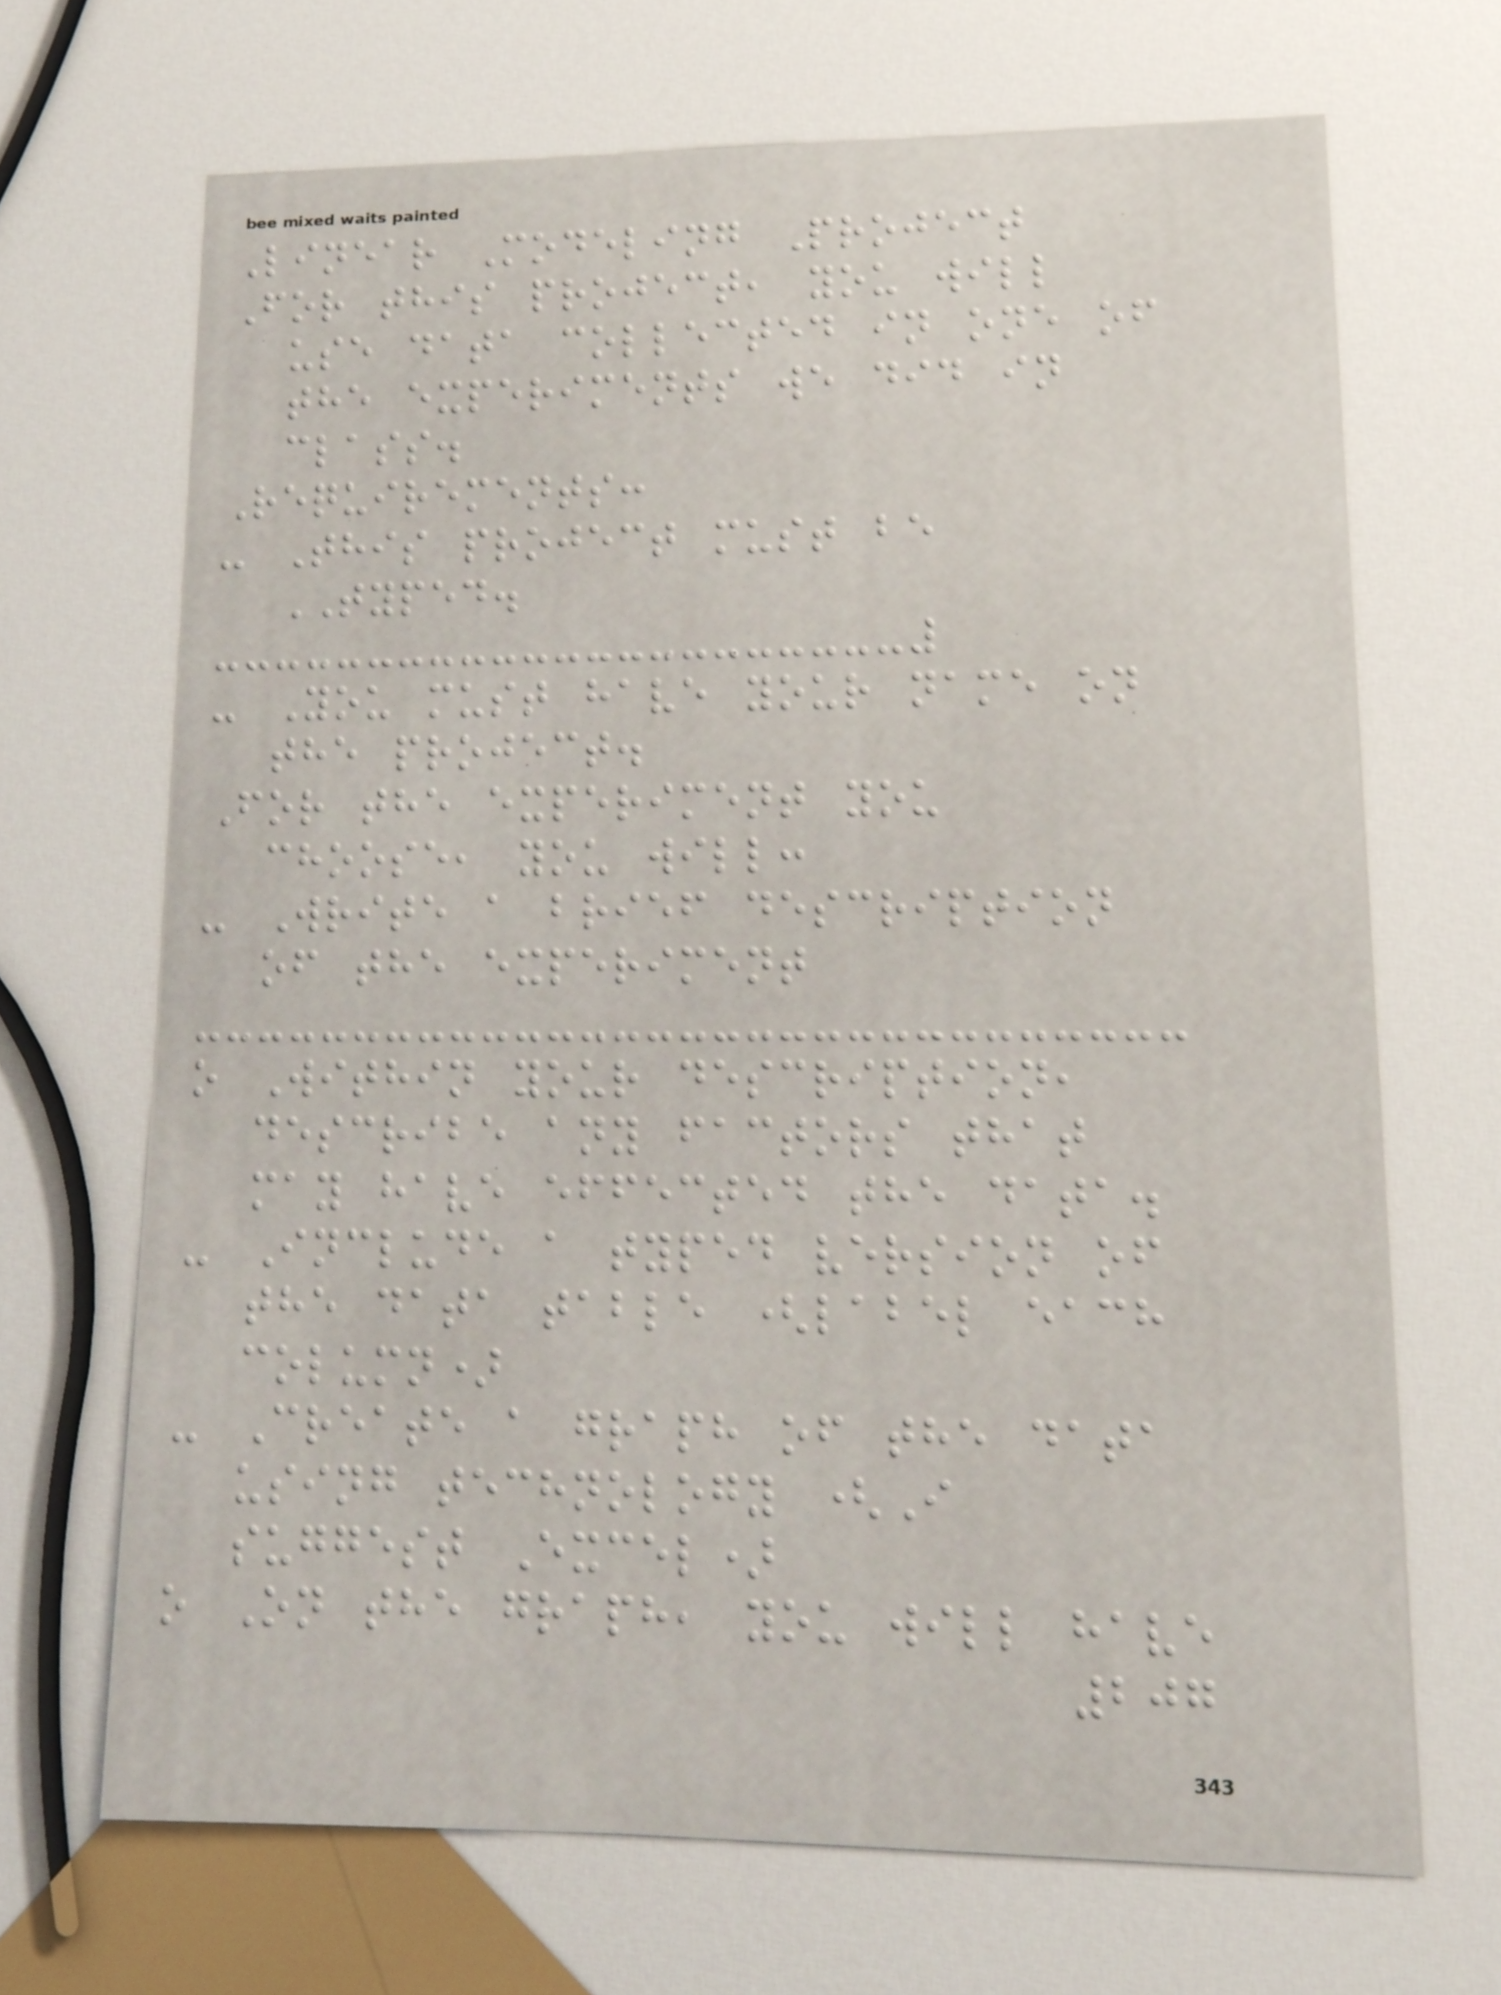Linear Modeling Project
For this project, you will
use data collected in one of
the experiments we did in
class.
Requirements:
- This project must be
TYPED.
- You must have your name on
the project.
For the experiment you
choose, you will:
- Write a brief description
of the experiment
o Within your description,
describe any factors that
may have effected the data.
- Include a typed version of
the data table (label each
column)
- Create a graph of the data
using technology (I
suggest Excel)
o On the graph, you will have
207
